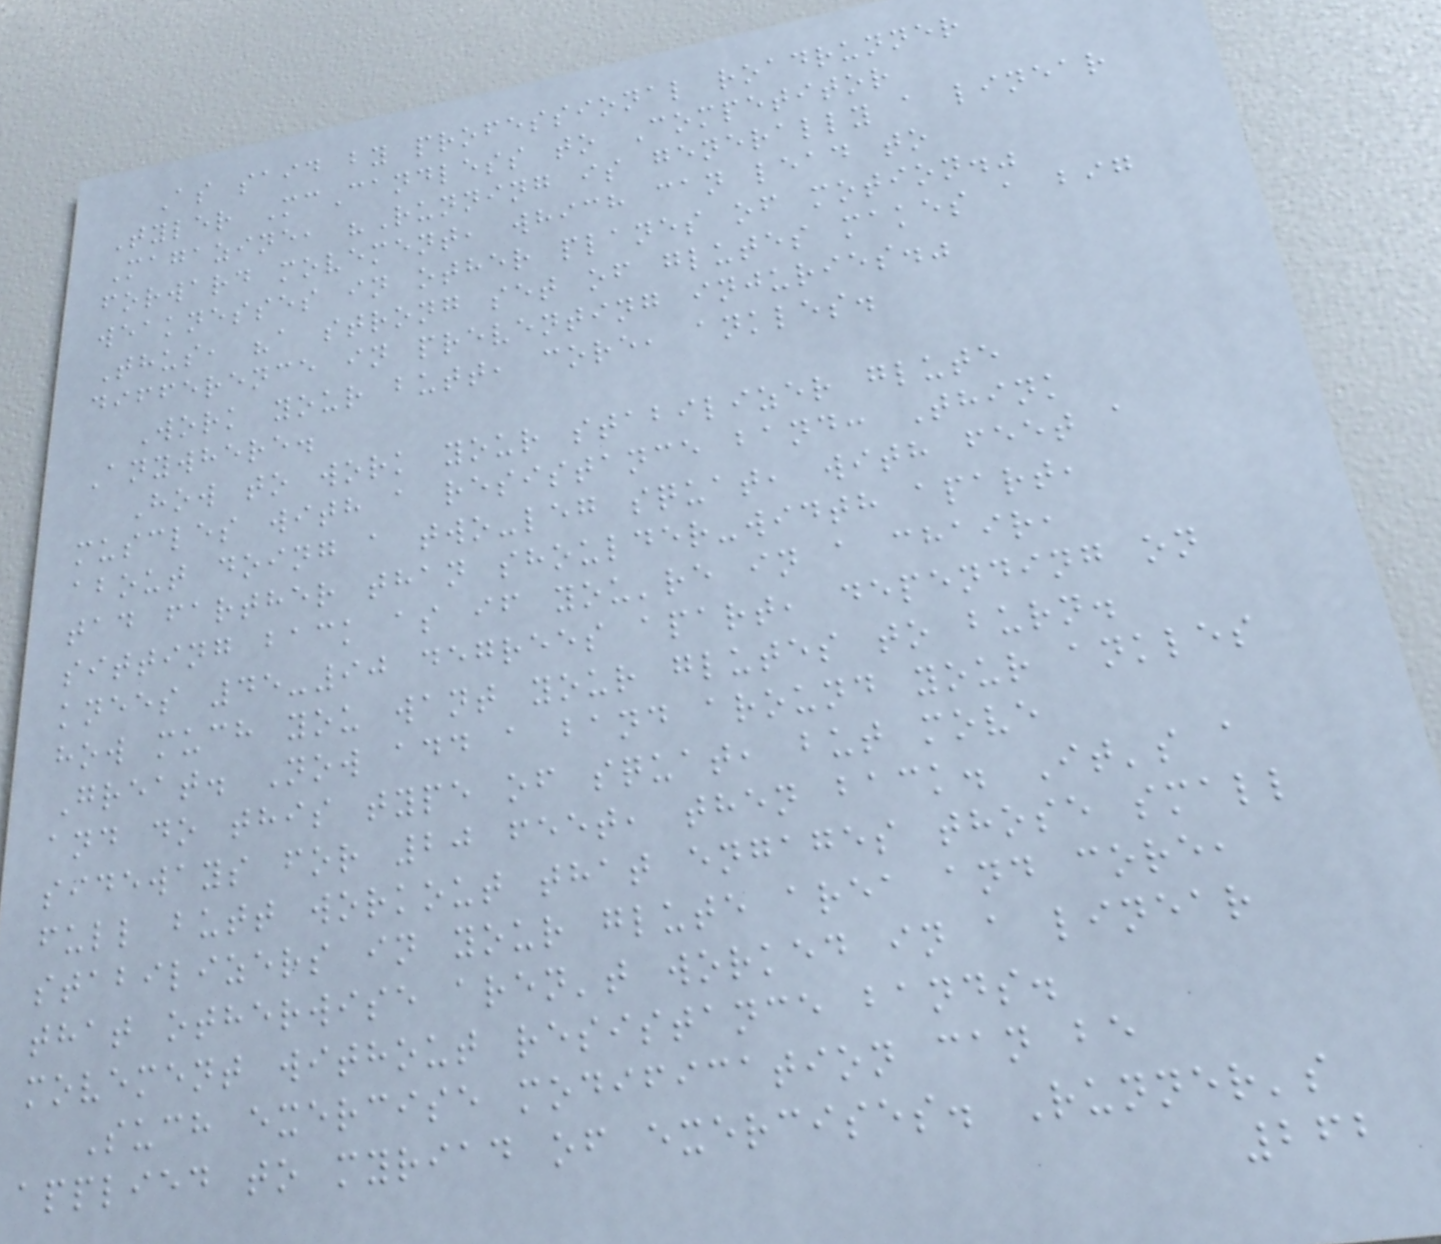As said by professional roadrunner
Tyler McCandless to Competitor
Magazine, "Running is generally a linear
forward movement, which can lead to
weaknesses in other planes of motion."
Thus, "a strong set of glutes makes a big
difference in preventing injuries."
Work your butt, core, ankles.
Anywhere.
How to work your stabilizer glute
muscles with a resistance band: Think
about doing a two-leg squat, with feet a
tad farther than shoulder-width apart,
sitting back as if you're in a chair,
knees 45-90 degrees apart, depending on
how much you want your glutes to burn.
Great. Now add a band around your ankles
and do this type of squat, but move
sideways for 20 feet, then back. It's a
full butt workout that engages those small
stabilizers in your glute area and core,
that otherwise aren't worked in a linear
movement without resistance bands.
Such exercise modification can be
applied to myriad of exercises. Runner's
262
